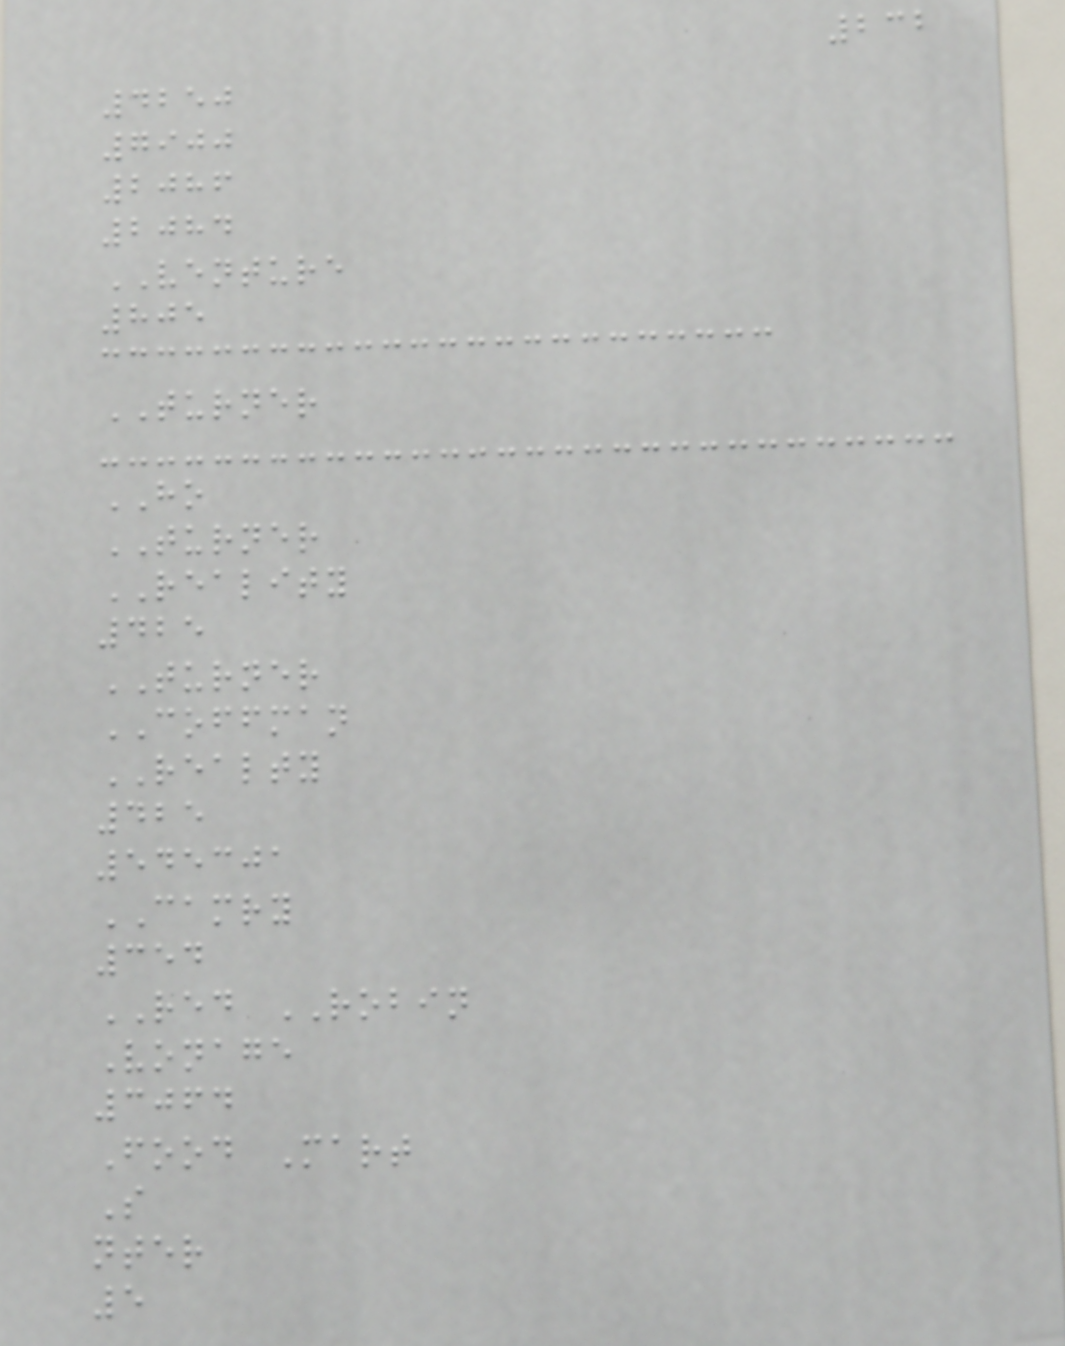232
4250
7900
2086
2084
VENTURE
805
TURNER
HO
TURNER
REALITY
425
TURNER
COFFMAN
REALTY
425
545301
CAMRY
354
RED ROBIN
Vonage
3064
Food Mart
S
nter
5
